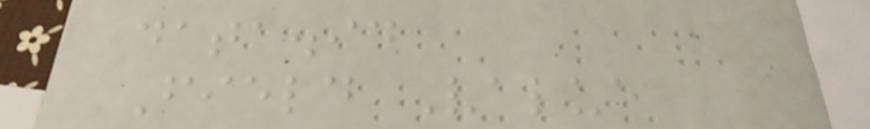data.id
Field Value
